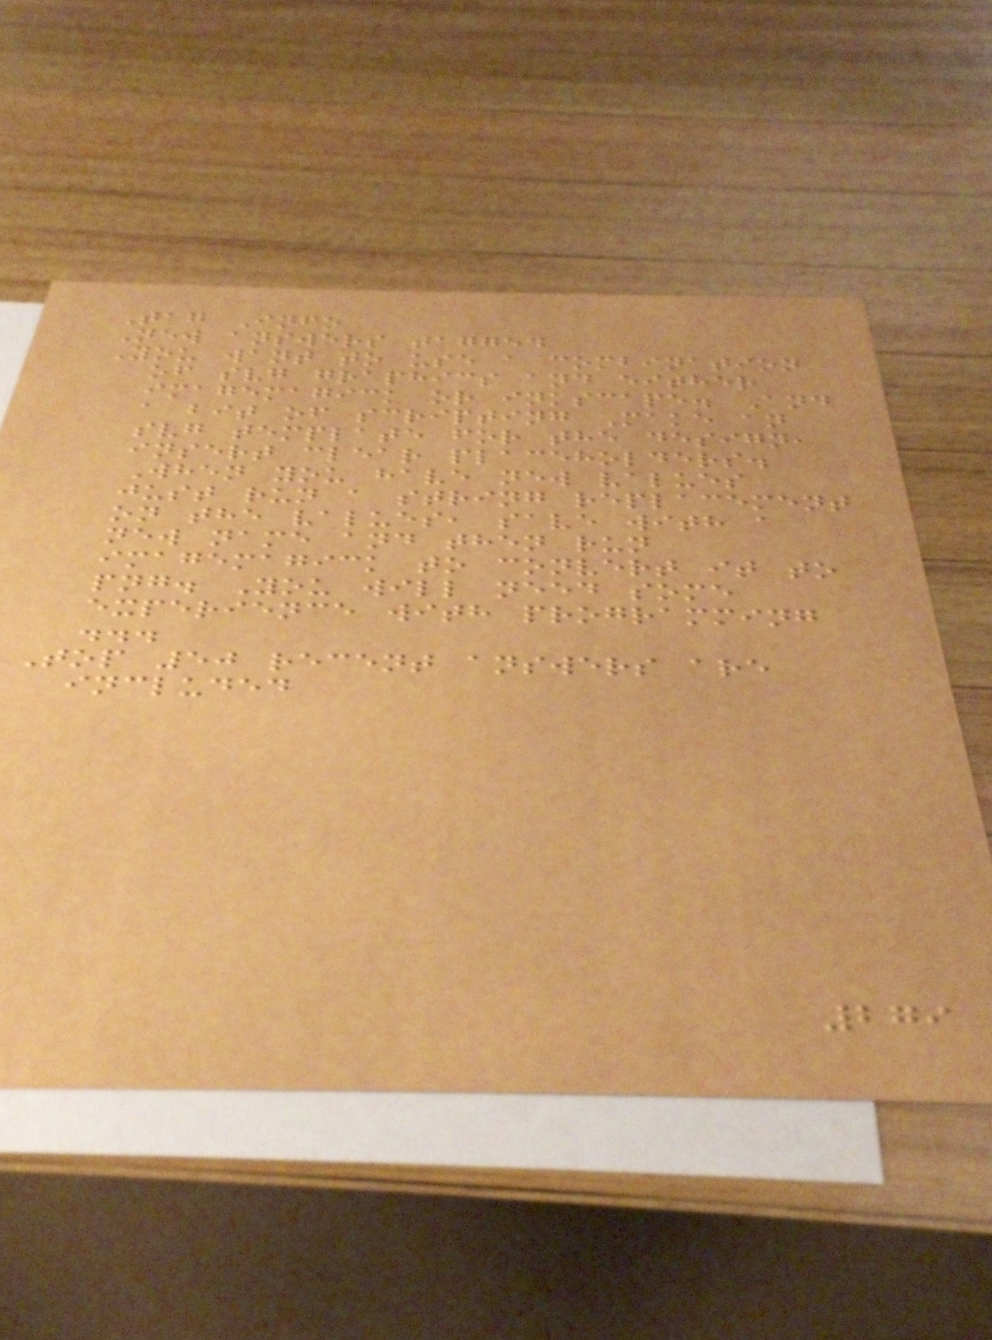Tag Info
New answers tagged
You want to use a combination
of svg graphics and either
imagemagick or inkscape. And
a bit of scripting Make an
svg template for the design,
insert clear placeholders.
When you have new values
just run a string replacement
on the values, save with a
new name and then run
imagemagick to convert it to
png. You will need some
experience with programming
...
Top 50 recent answers are
included
279
